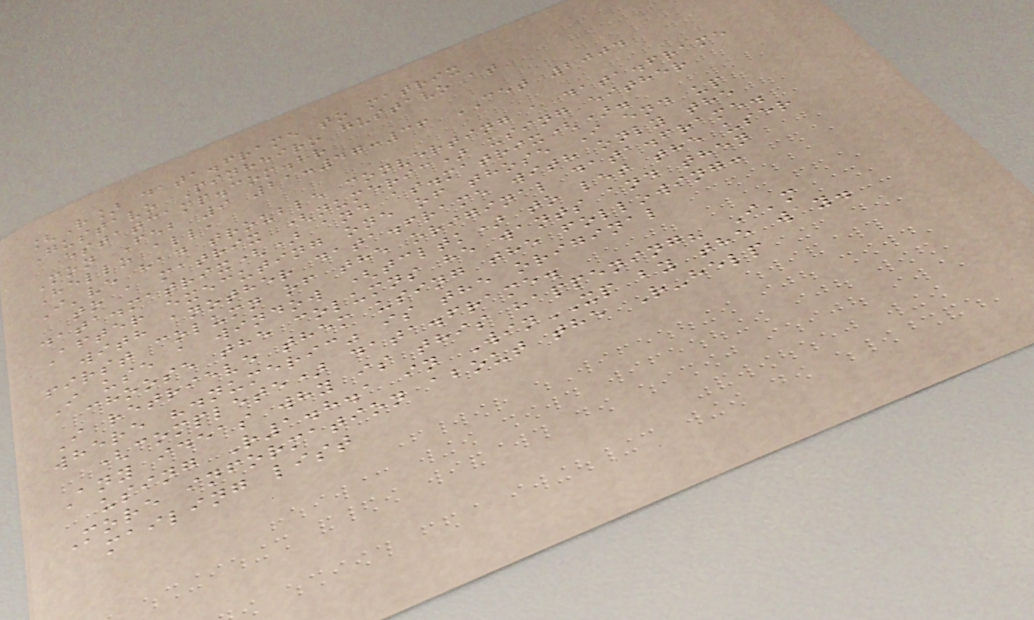[R] data.frame to matrix
Gustavo Pinheiro gustavo at
estatcamp.com.br
Mon Feb 9 21:47:36 CET 2004
Hello all,
I've had trouble converting a data.frame
to a matrix (numeric) using either
data.matrix() and as.matrix().
After executing one of those I end up
with another data.frame with only the
first column of the original data.frame.
I use a window (tcltk) to let the user
choose the columns he wants and then
I retrieve them using the following:
where ".numeric" is the original
(complete) data.frame.
Any ideas why is this happening? I'm
using R1.8.1 in WinXP by the way.
More information about the R-help
mailing list
